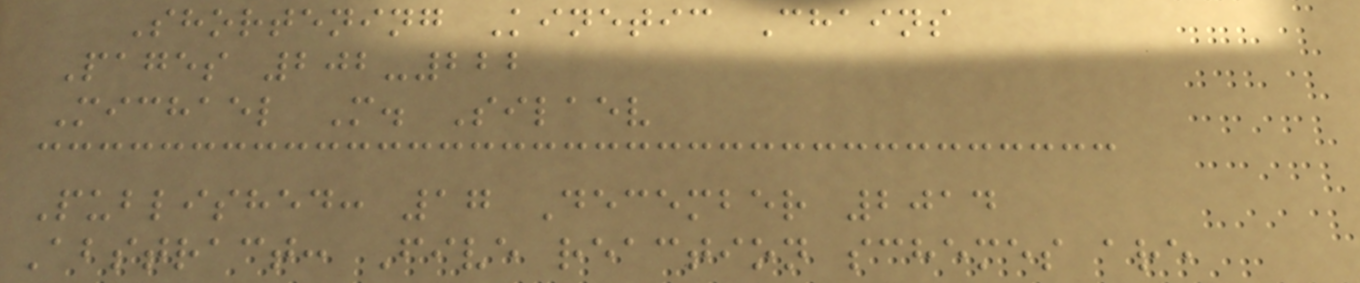Shortening Kinetic Chains
Pages 202-222
Michael M. Silaev
Published: 17 December 2014
Abstract: Five reaction schemes are
